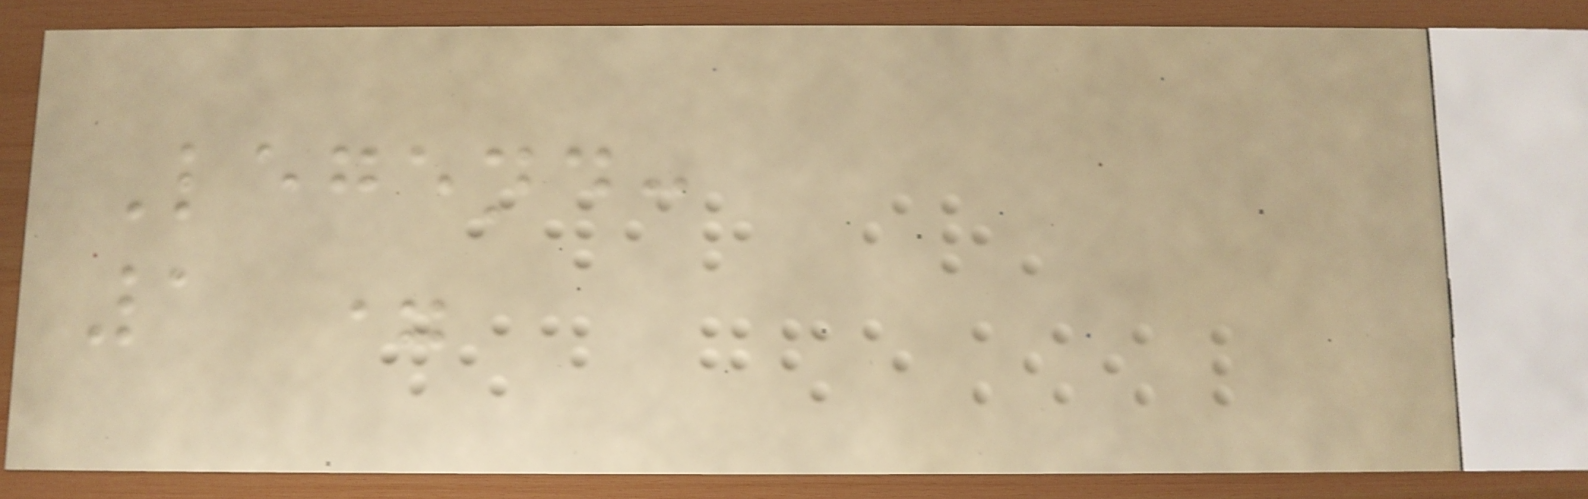Legend:
1 =
